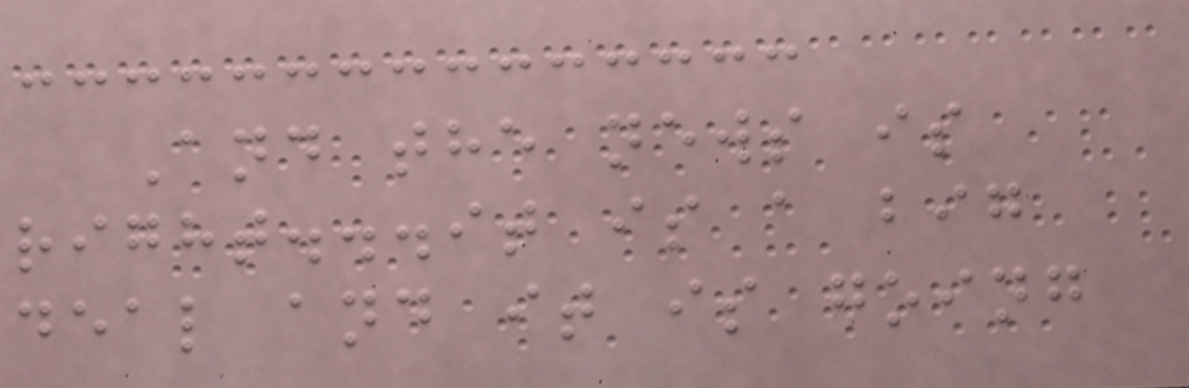And the news is
right...it is a big
deal and it is going
